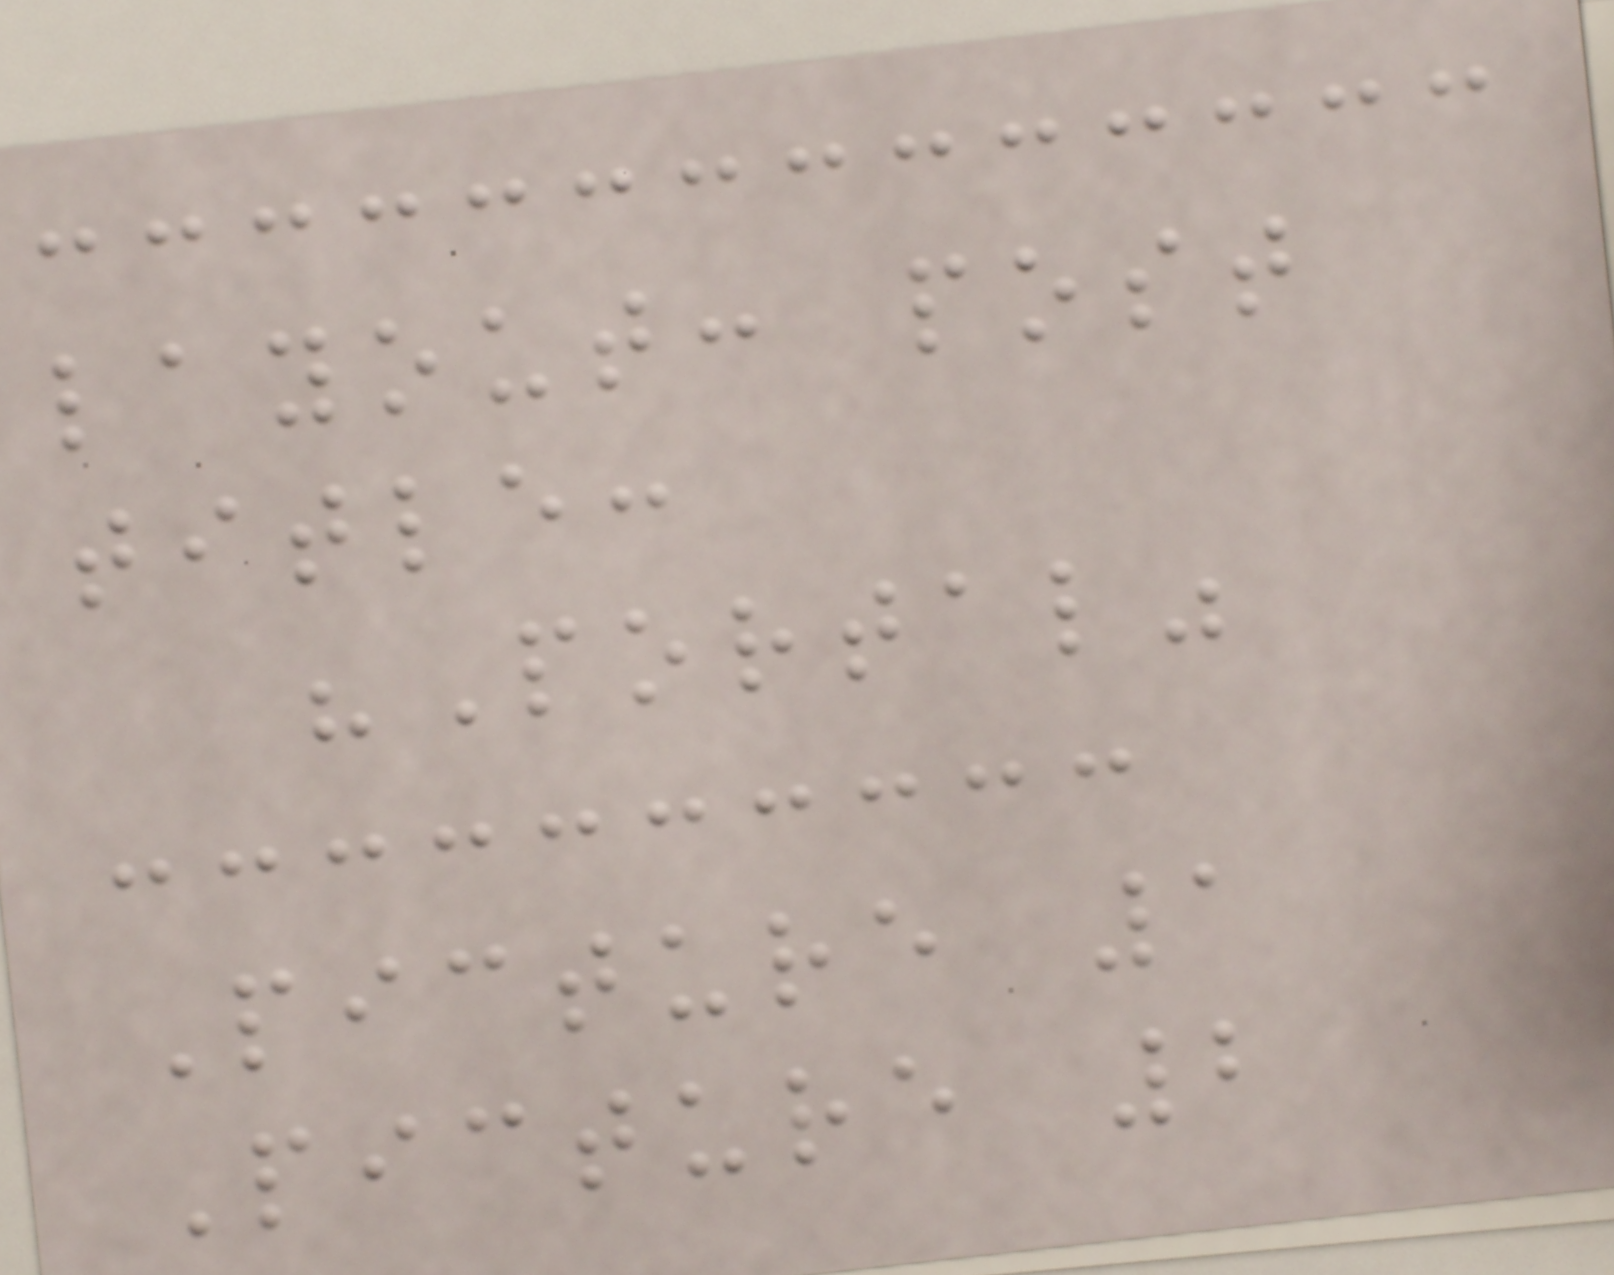layout: post
title:
"Portal"
Picture 1
Picture 2
